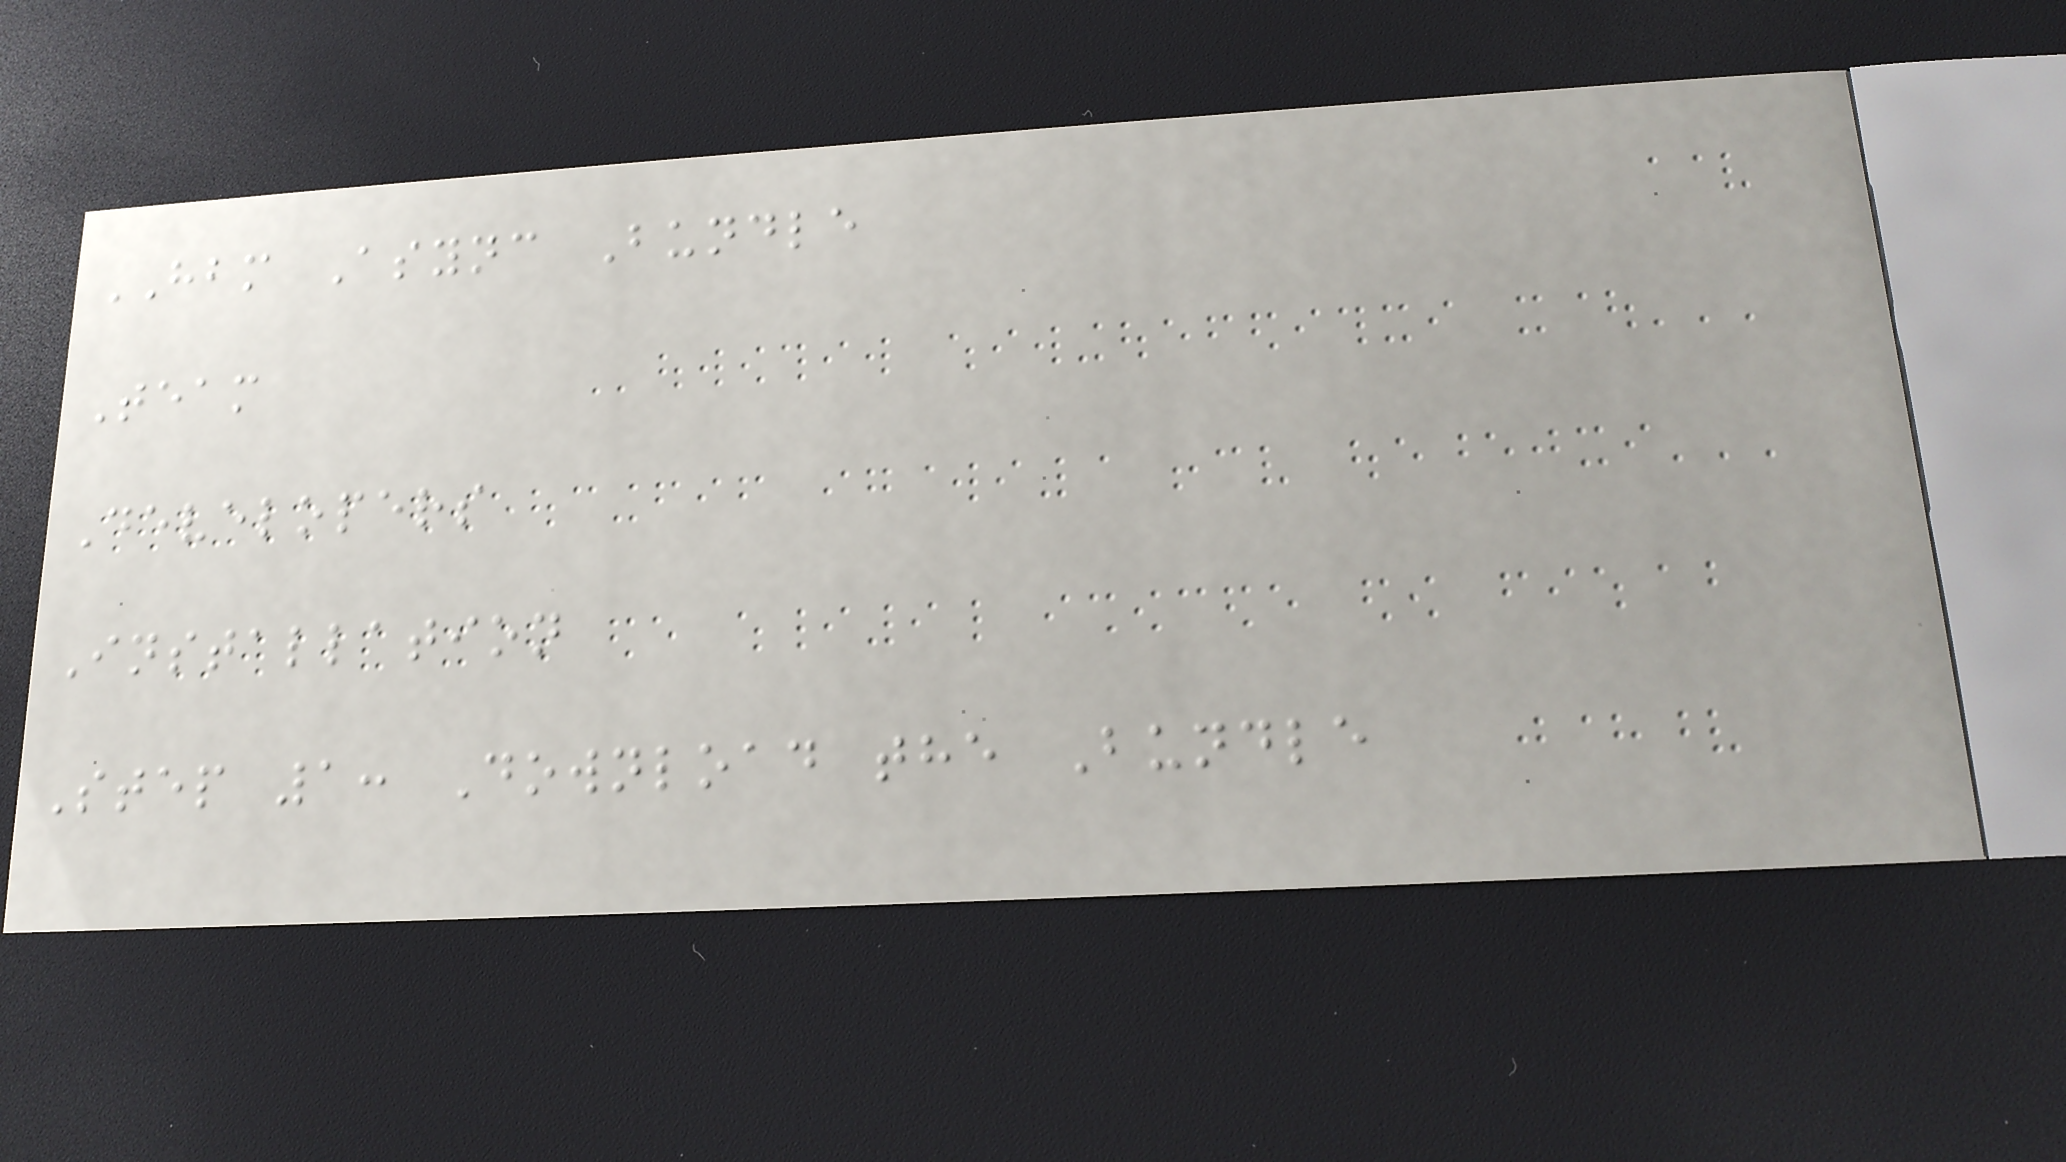HBM Async Bundle
Team
Developers
Installation
Step 1: Download the Bundle
